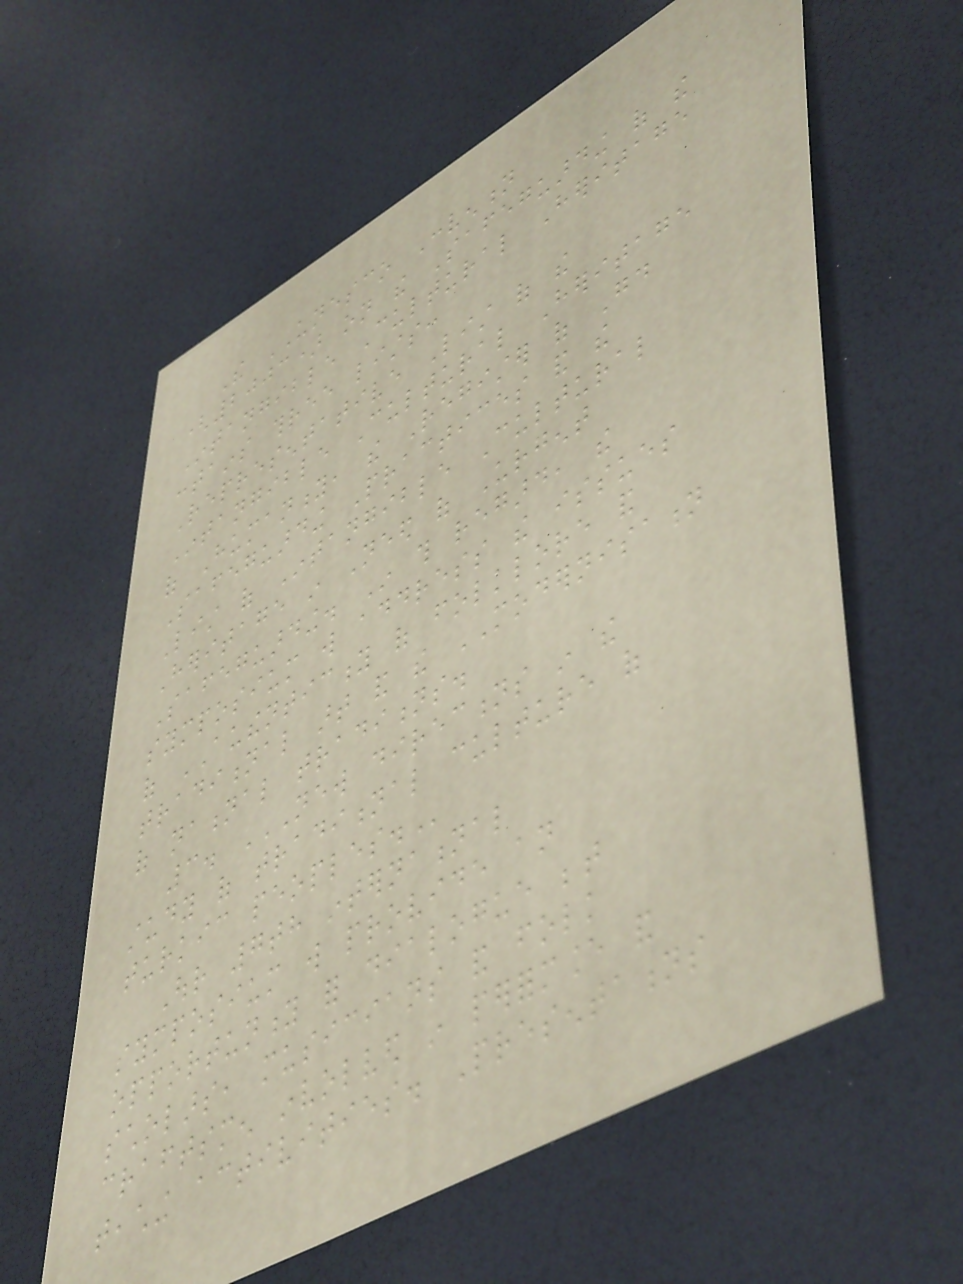The UNESCO Convention
(2003) on the Safeguarding of the
Intangible Cultural Heritage
contains three lists:
Representative List of the
Intangible Cultural Heritage
of Humanity, the Register of Good
Safeguarding Practices and the
List of Intangible Cultural
Heritage in Need of Urgent
Safeguarding. In this regard, the
symposium will address the issues
of AUTHENTICITY of folklore and
traditional art and the MODERNISATION
of national traditions.
3. NEW DIRECTIONS IN THE
STUDY OF TRADITIONAL CULTURE OF
TURKIC PEOPLES.
Our 7th international
symposium will provide an
opportunity for dialogue between
scholars, musicians and folk
craftsmen involved in performance and
teaching activities. Presentations
